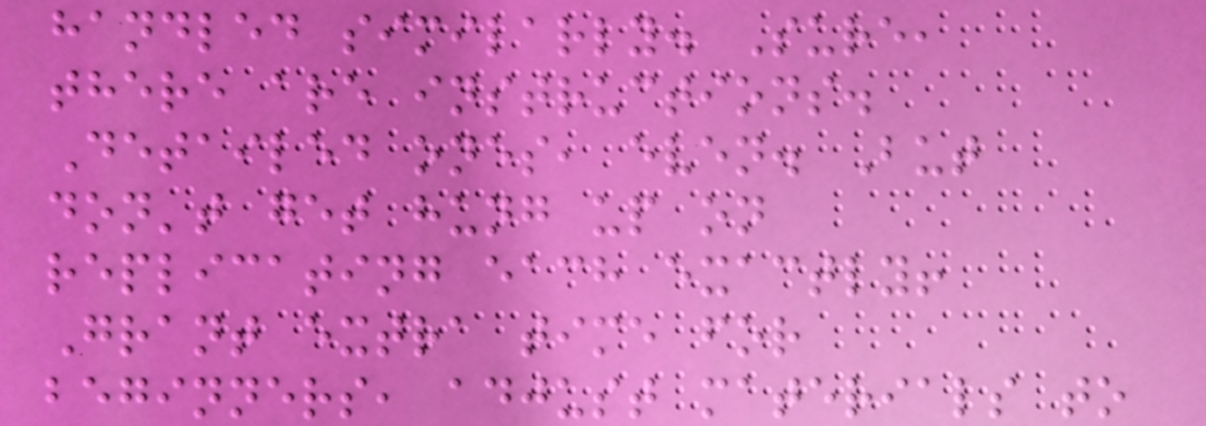handled similarly. Sure,
there are instructions.
Detailed ones, even. But
don't get hung up on
replicating each exactly!
Grant extra time for
beginners, adjust materials to
